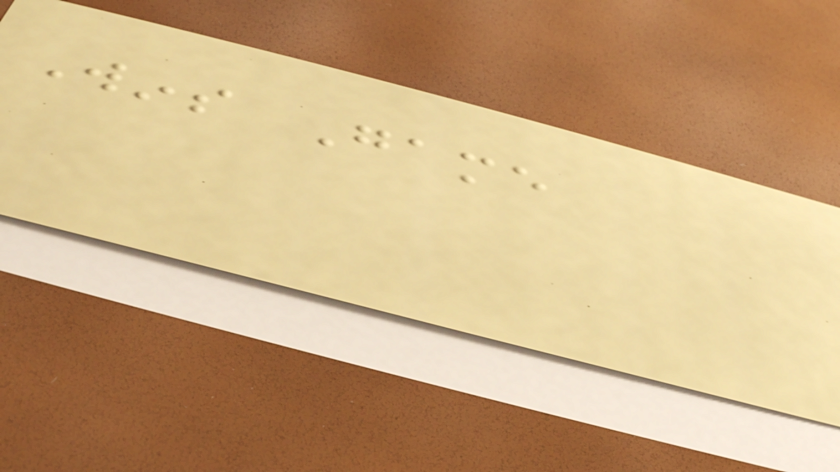Wins Game
